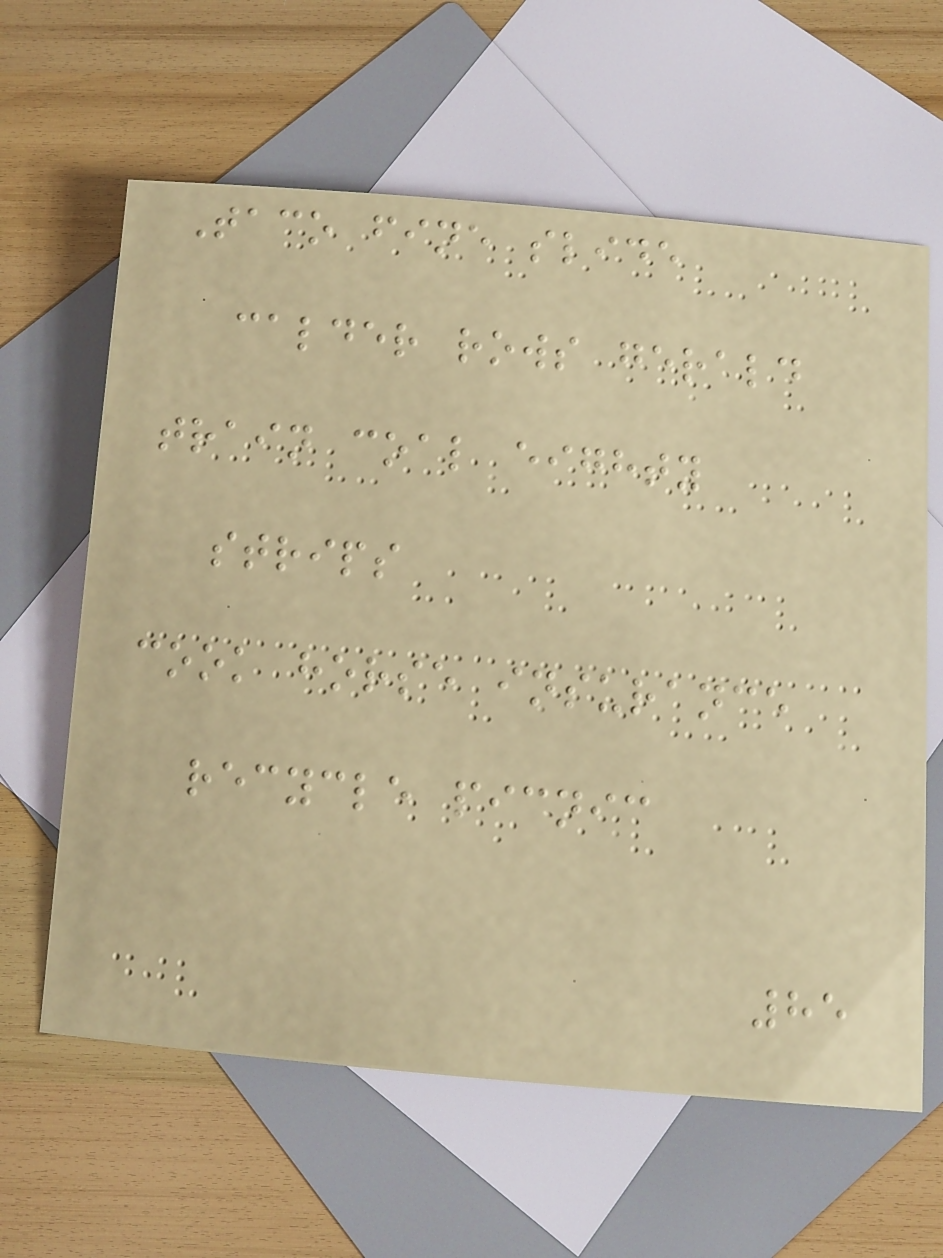Taco fine slide
calder rows gerald
train coal eighty
strips
cook horse insurance
recycle picnic
85
